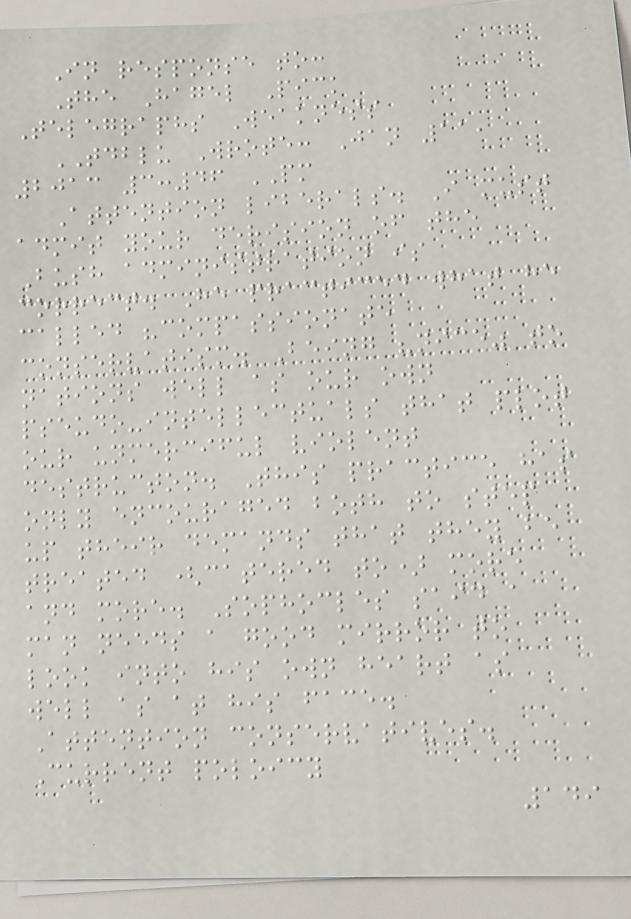In response to:
The Hagel Pick
Telegraphs Weakness
TDBLU Wrote: Jan 11,
2013 3:46 PM
Attention liberals. I must
admit your derision of the
Bush administration is
correct. He practiced what he
called "compassionate
conservatism. Being "nice" to
nations well as our own
pseudo-intellectuals that plot
our unmerciful violent
destructon. This practice has
only encouraged both to step
up their demands that they be
treated (catered to) more
and more. Sophocles said a
man needs a good mirror to
look into his own heart as
well as at his face.
Attention conservatives.
Current poloicy
149
